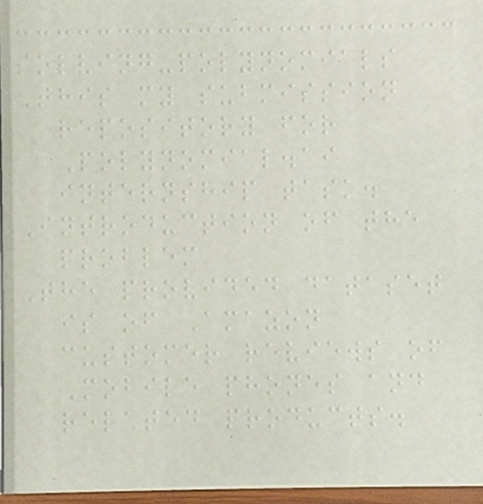solving-polynomials
This my submission
repository for
Polynomial.ai
internship task.
Introduction of the
problem
The provided dataset
is of Amazon
customer reviews of
Mobile phones and
related products.
